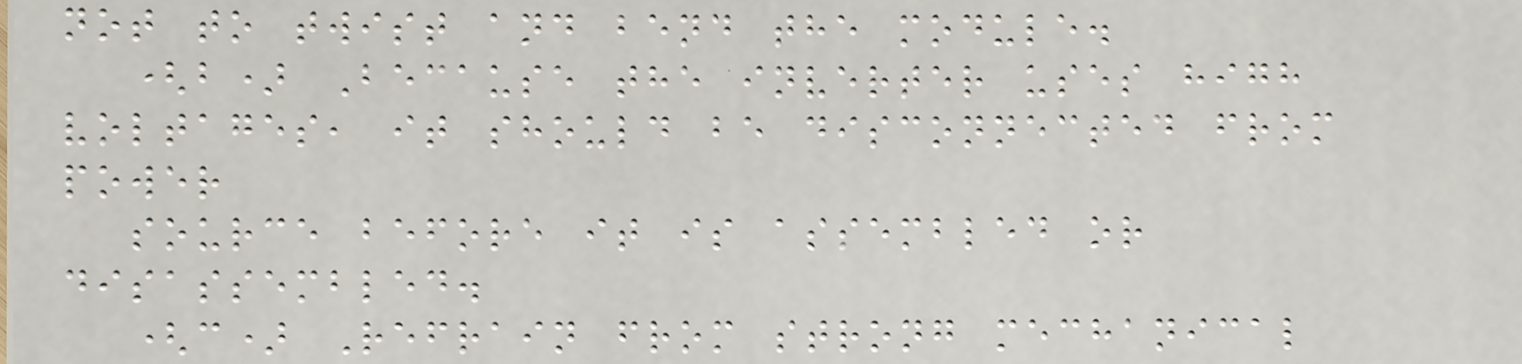not to twist and bend the module.
(b) Because the inverter uses high
voltages, it should be disconnected from
power
source before it is assembled or
disassembled.
(c) Refrain from strong mechanical
